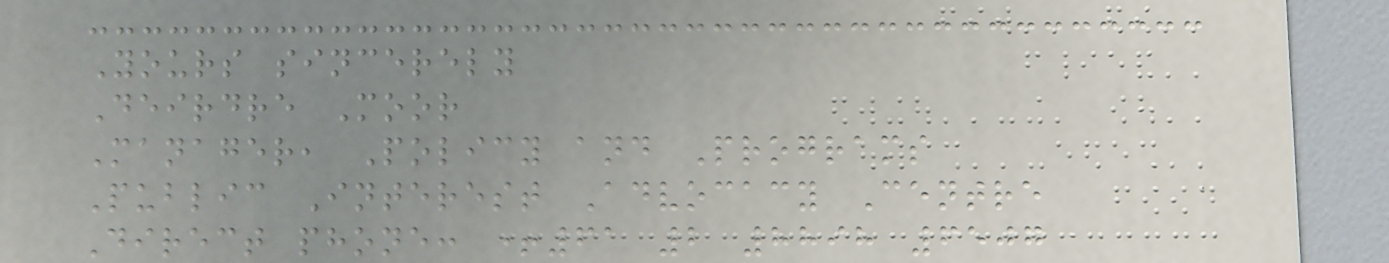Yours sincerely
Deirdre Moor
Manager, Policy and Programs
Public Interest Advocacy Centre
Direct phone: +61 2 8898 6507
